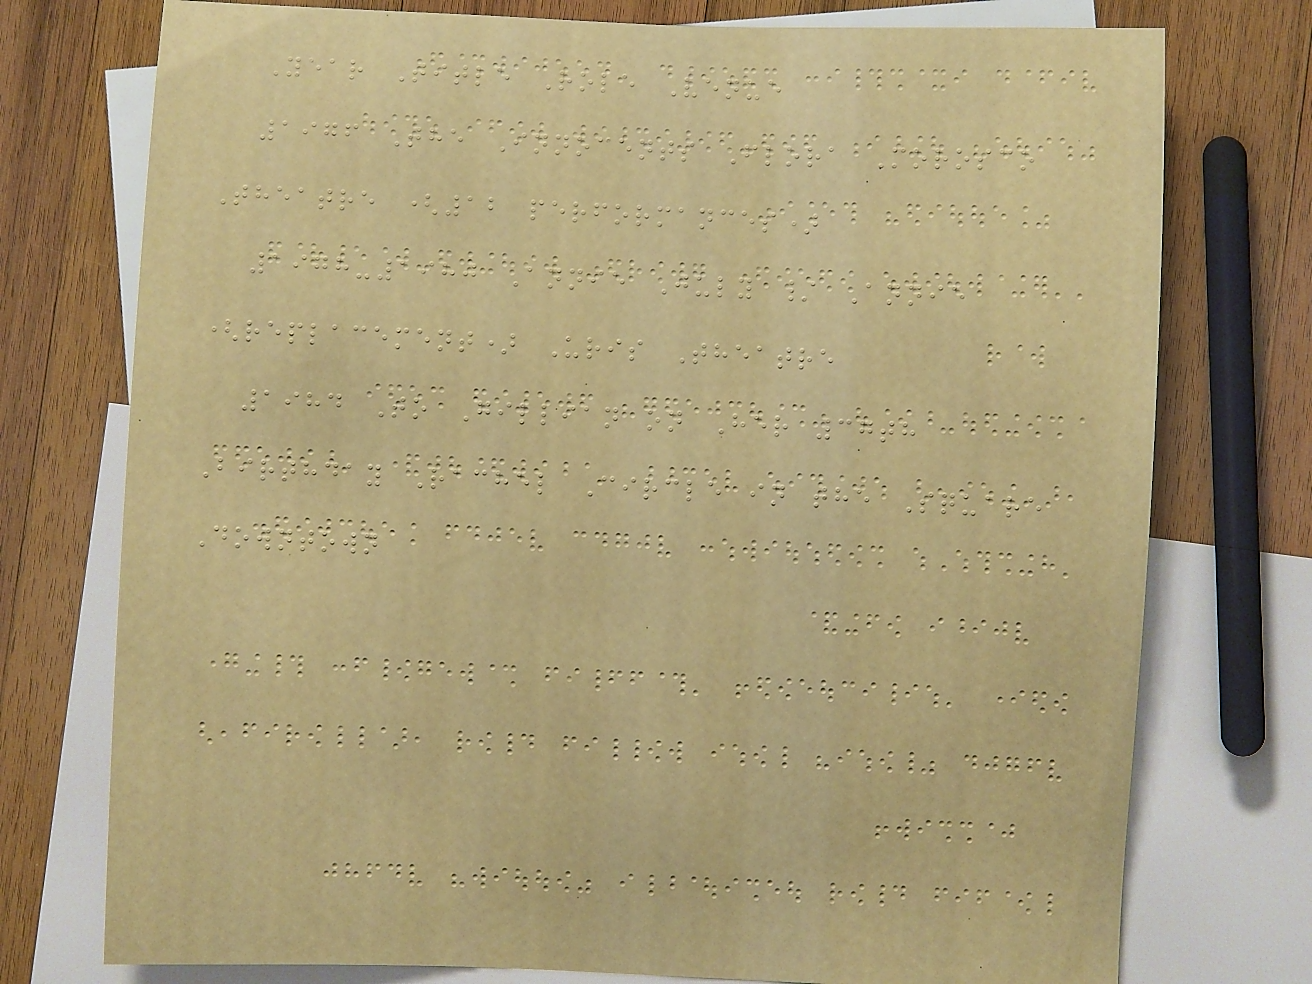Year Title Role Venue
1976 The Innocents Flora Morosco
Theatre (12 performances)
1978-1980 Annie July / Annie
(replacement) Uris Theatre
1984 To Gillian on Her 37th
Birthday Rachel Circle in the Square
Downtown
